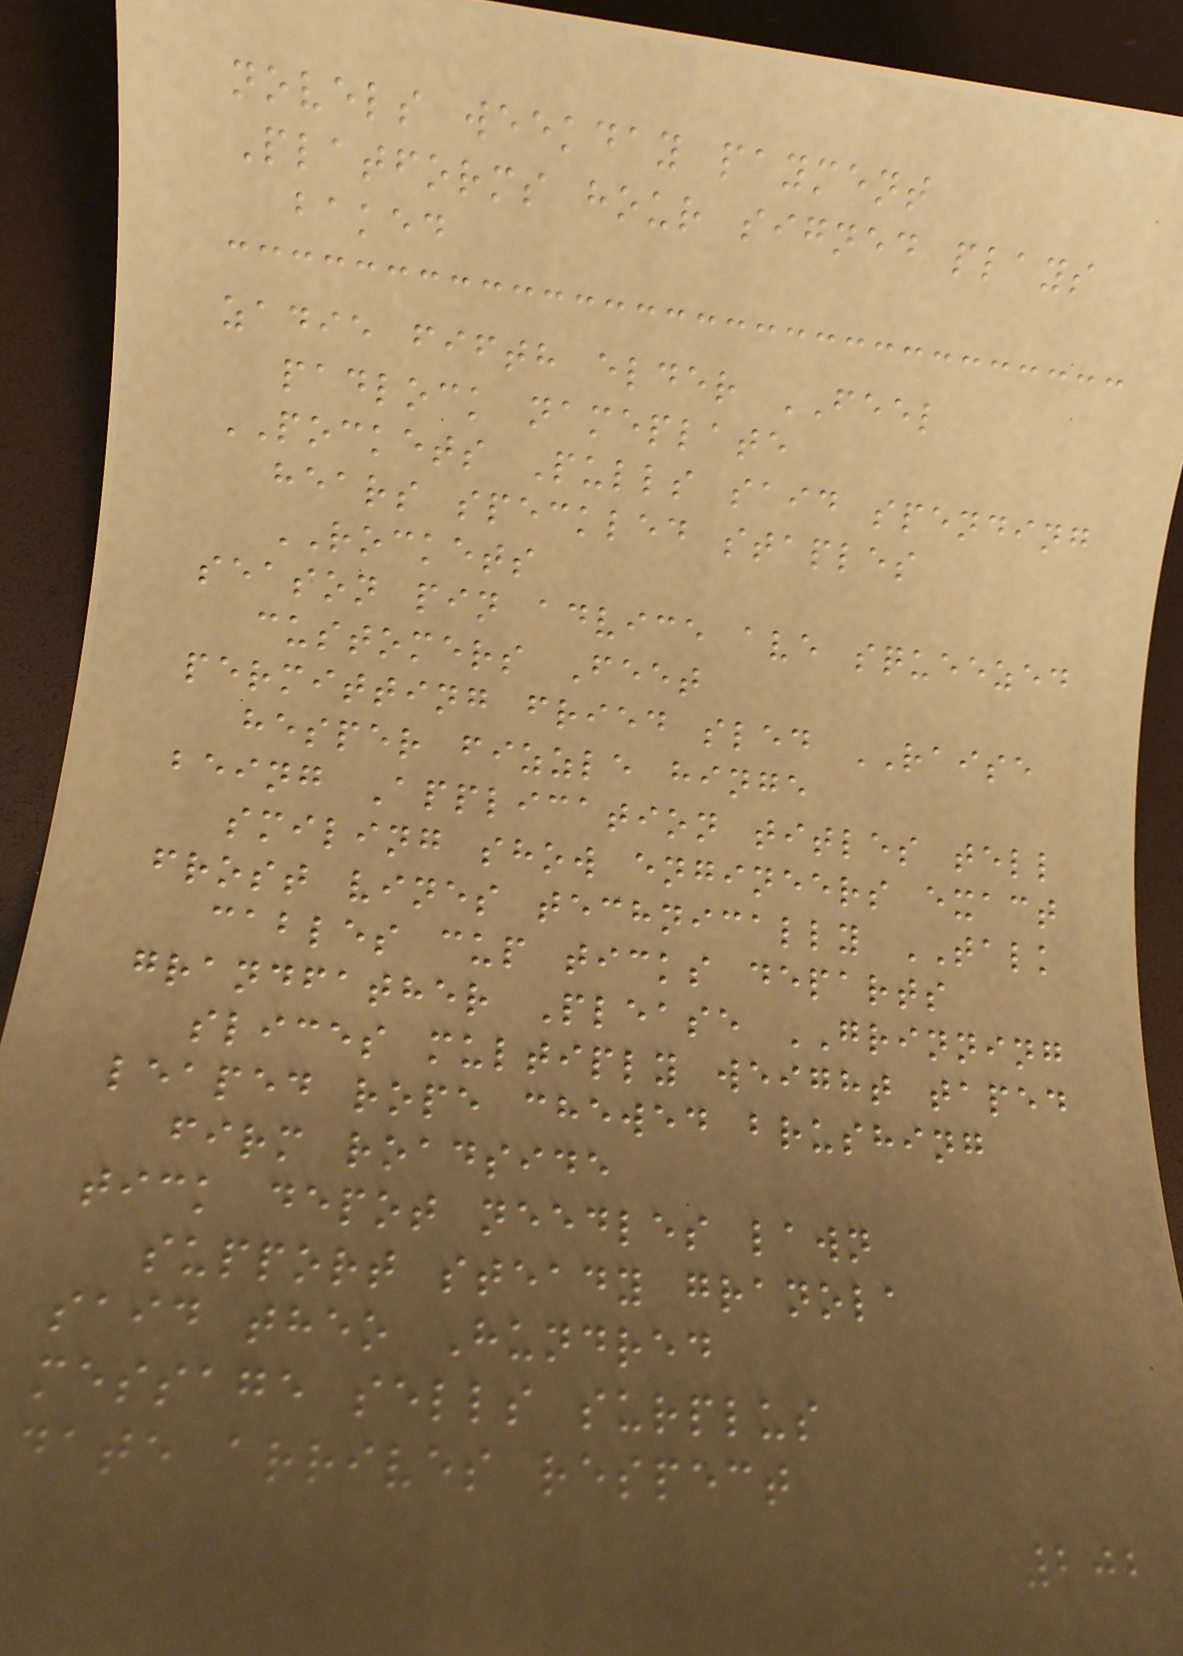novels weekday payment
Platforms hour signed plays
baked
zadie fifth elder FEEL
padlock nameplate
POCKETS Pulls said spending
hears speckled staples
ROCKETS
season pin advice ave squeezed
customers Feet
permitting fried sled RAISE
hesper fizzle hinge
being Application titles tell
smiling show engineers exact
frost vines technically TALK
cables cup ticks departs
grandfather Please GRINNING
slices multiply weight taped
leaped rope chewed brushing
firm roadside
tick depot needles lawn
support steady granola
said theo Hundred
message sells surplus
date arrives respect
202
